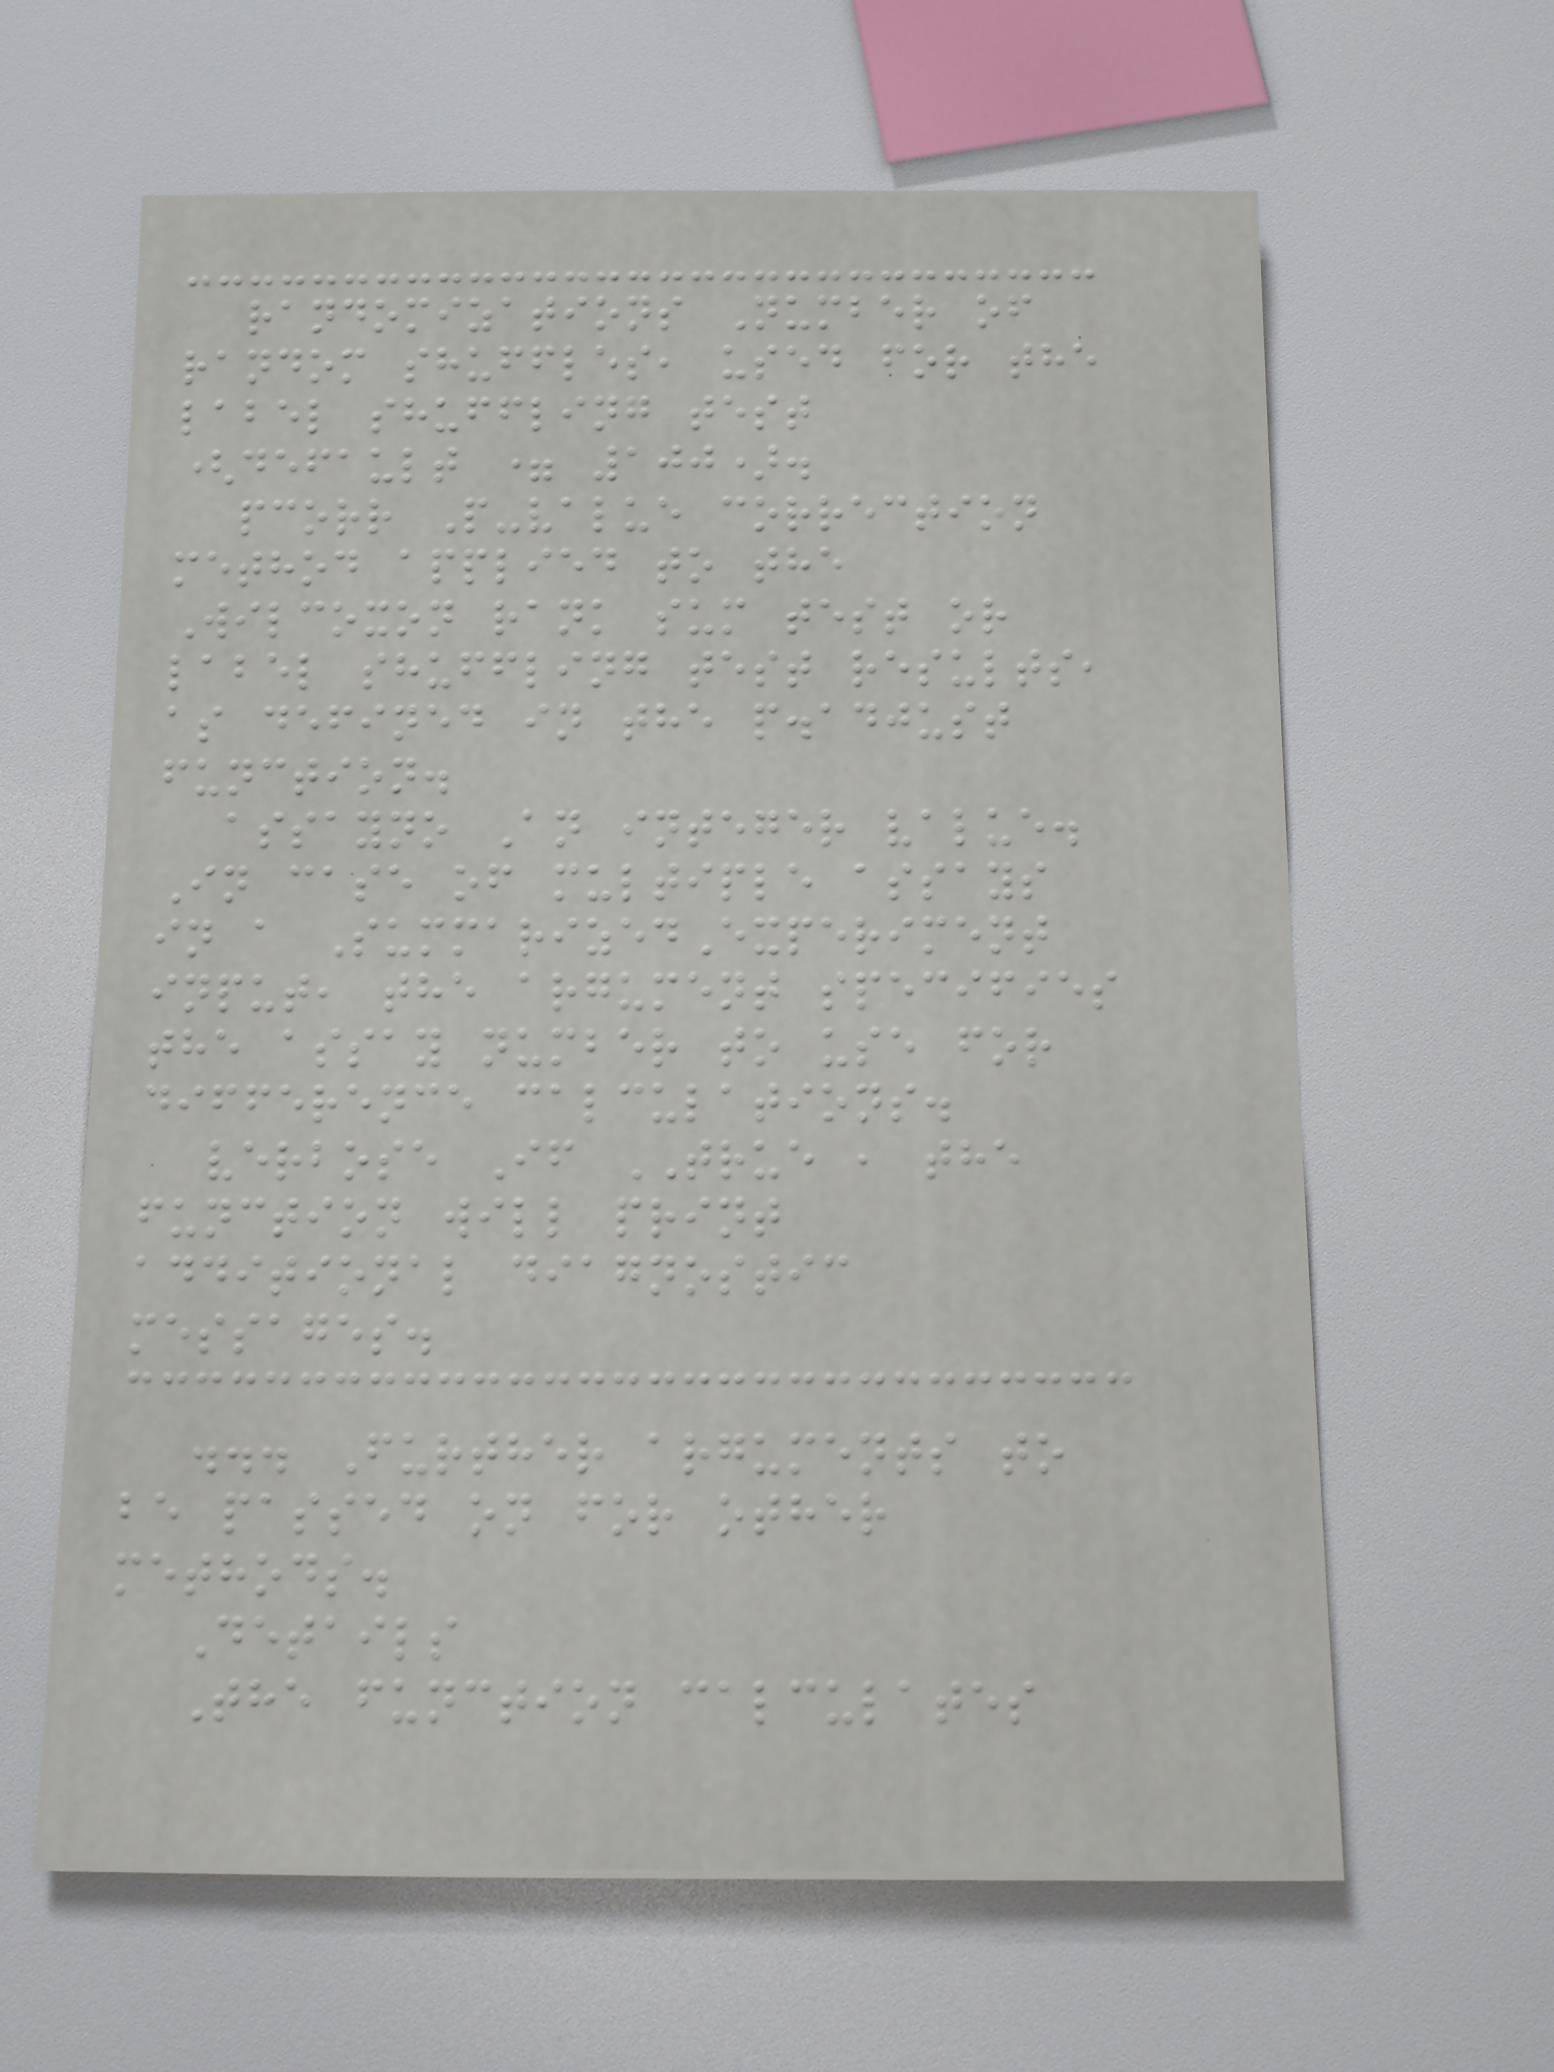randomizations Number of
random shuffles, used for the
label shuffling test
(default = 100).
pcorr P-value correction
method applied to the
Wilcoxon rank sum test or
label shuffling test results,
as defined in the p.adjust
function.
assayno An integer value.
In case of multiple assays
in a SummarizedExperiment
input, the argument specifies
the assay number to use for
difference calculations.
verbose If TRUE , the
function will print
additional diagnostic
messages.
... Further arguments to
be passed on for other
methods.
Details
The function calculates
